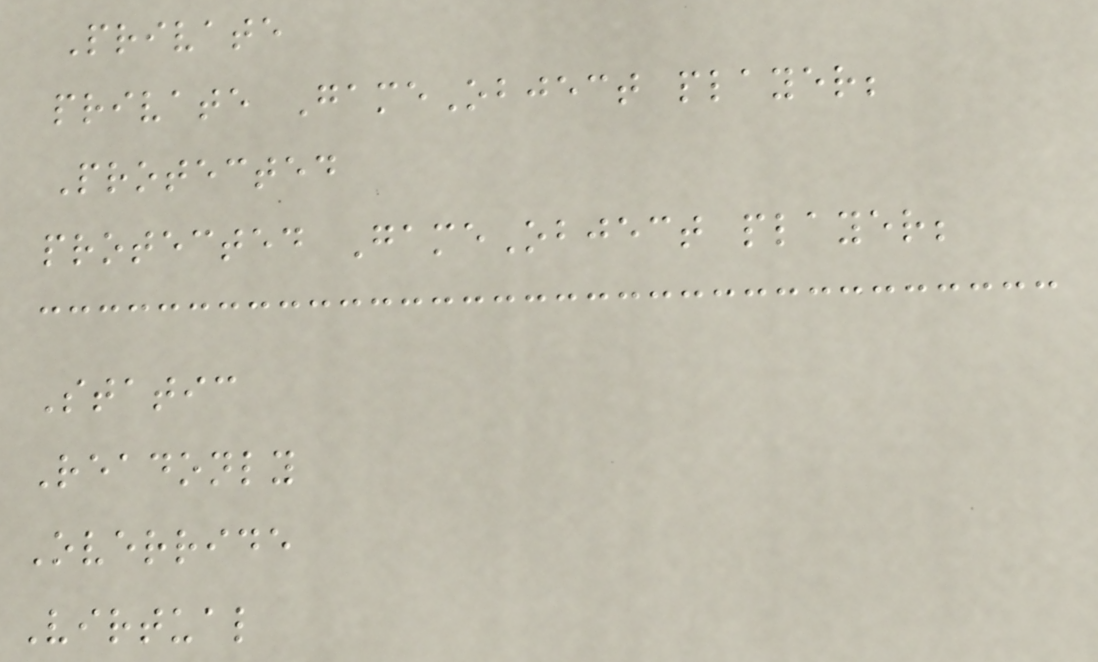Private
private GameObject player;
Protected
protected GameObject player;
Static
Readonly
Override
Virtual
